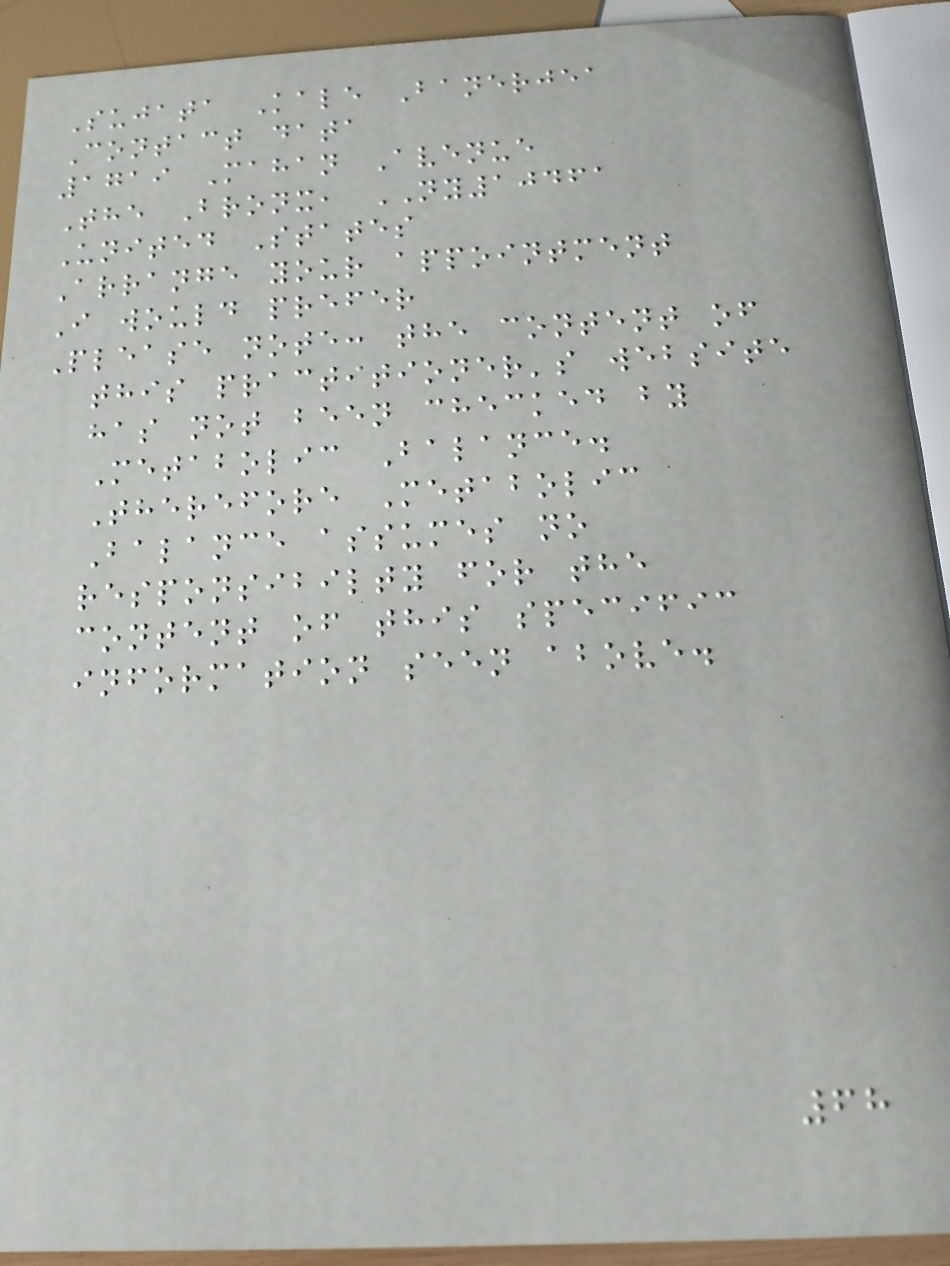Sujata Kale Banerjea
Contact data
1719 Mahan Avenue
The Bronx, NY10461
United States
Arrange your appointment
I would prefer
Please note: the content of
this practitioner's website
has not been checked by
Metabolic Balance.
Therefore Metabolic
Balance assumes no
responsibilty for the
content of this specific
information seen above.
68
